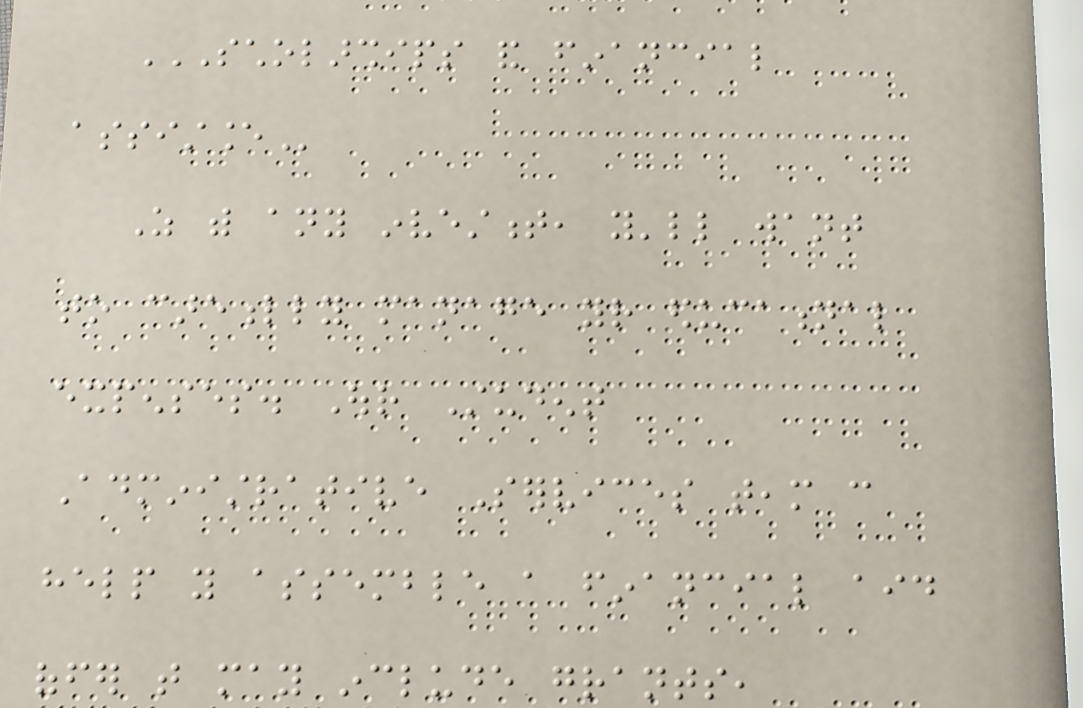SCHOLARSHIPS AND FINANCIAL
ASSISTANCE
As with any investment, you'll want
to carefully manage your educational
expenses. Our Student
Administrative Services team can
help you assemble a financial aid
offer that may include grants,
